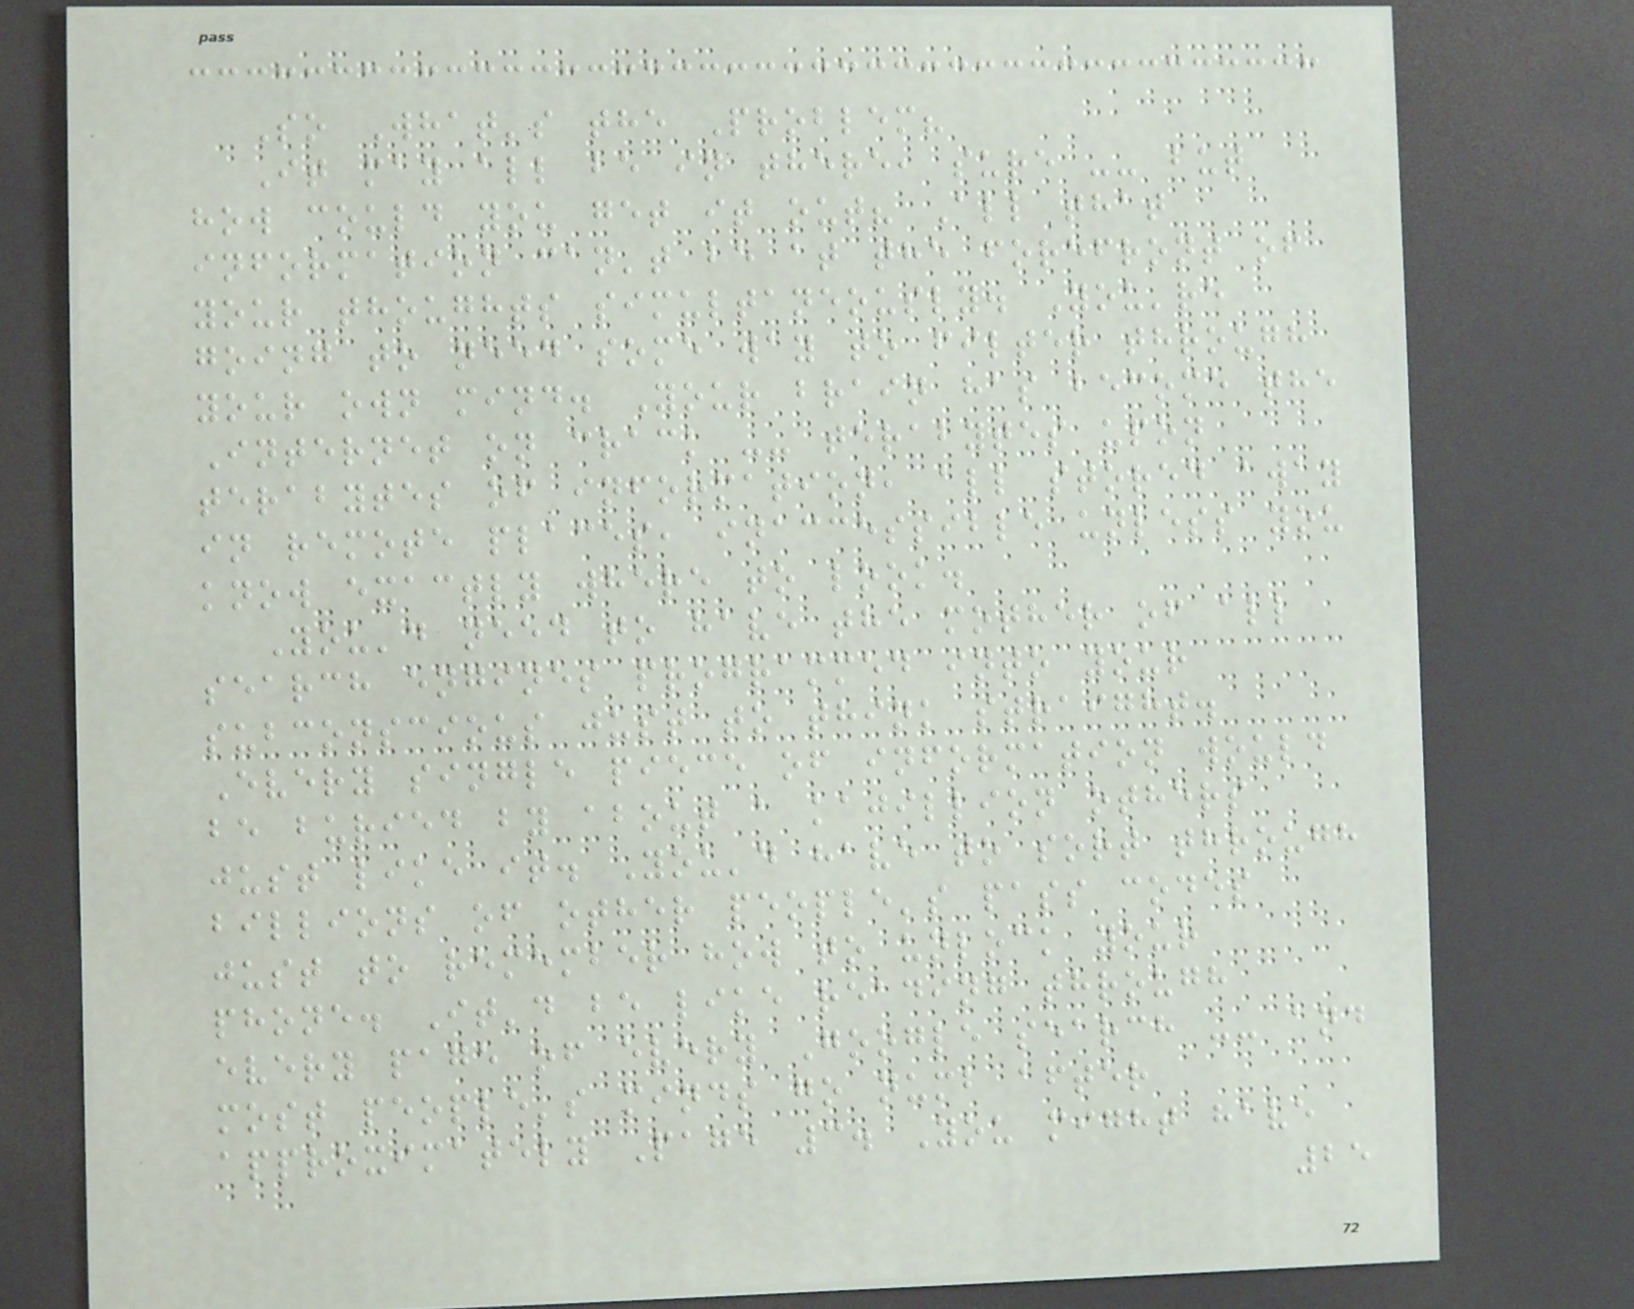So What's the Problem?
It may all be in there, sure -- but
how could you get it out? All that
information can't be at the forefront of
your thoughts simultaneously. You're
going to need some way to filter through
your own mind. Your brain has become the
Internet on crack -- terabytes upon
terabytes of information, all stored away
in remote places, inaccessible unless you
know exactly where to look.
You'd need to have the mother of all
search engines programmed into your
subconscious just to think straight.
Every single piece of information would
be buried by about a kajillion others
just like it. You'd have to sort through
billions of other people's pass codes
just to remember how to unlock your
phone. It'd be like reading through
every page of every Google search -- and
most people's minds go numb after
approximately Page 3. You might have
25
